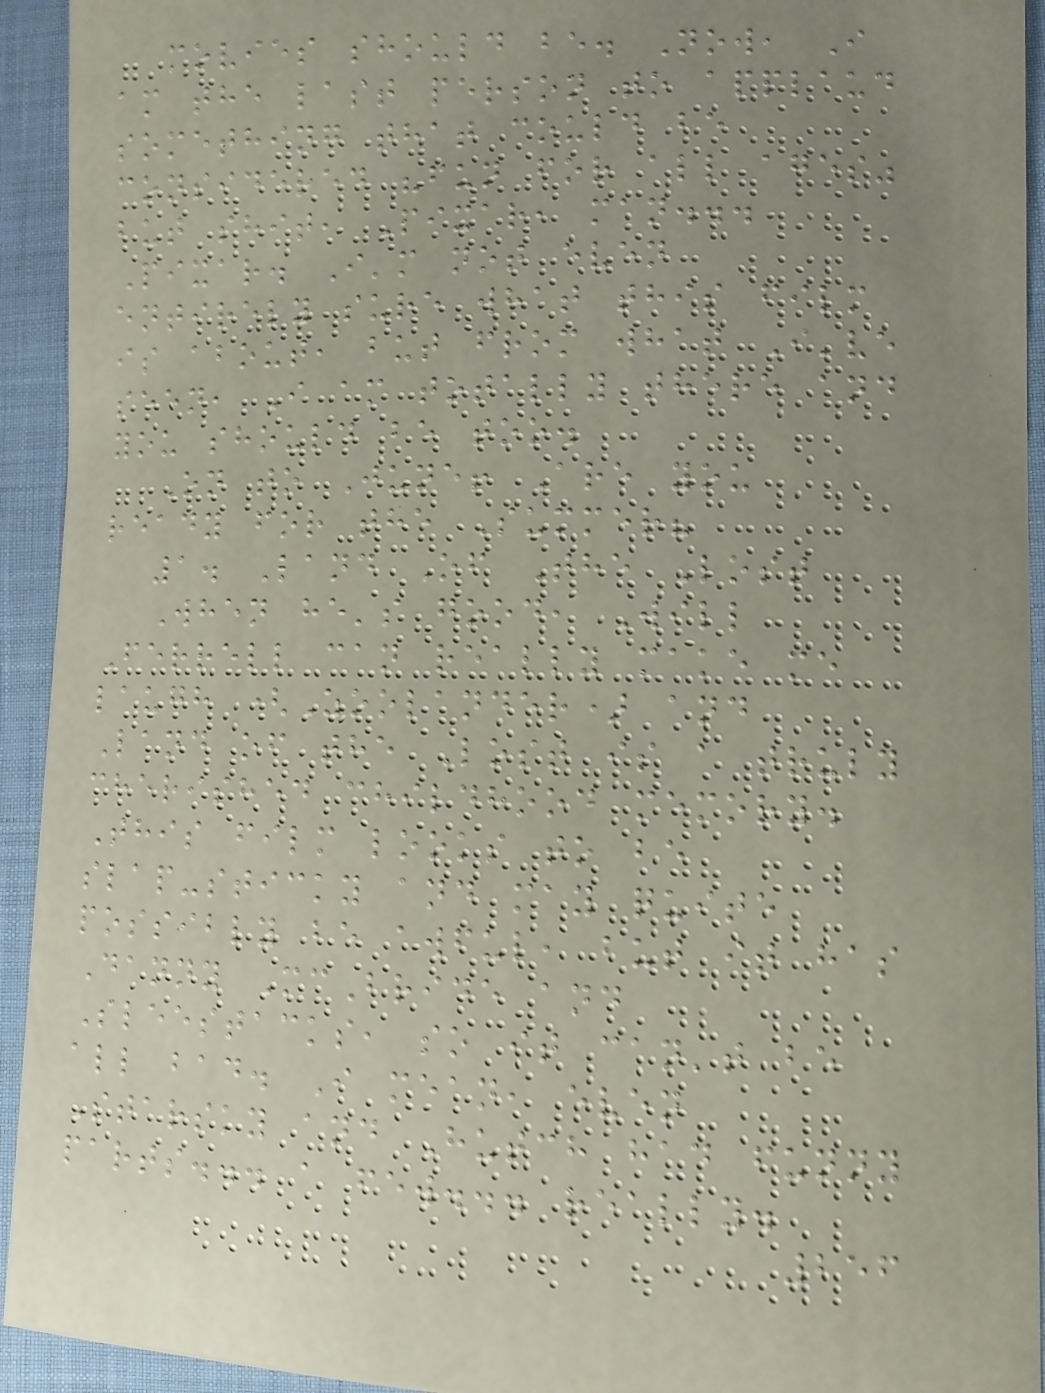movies should be. Now, I
am the last person to applaud
something that could be
considered "fun for all ages"
but shit, Pixar, man...
Pixar. I'm not even
entirely sure what this film
is about, but from what I've
seen, I am totally there and
you should be too.
On to June! Are you
ready for the Summer?
1. Land Of The Lost
When he's good, Will
Ferrell can really make me
laugh (Zoolander) and
Land of the Lost is a truly
cherished childhood memory.
This film looks to be
slap-sticky and may quite
possibly be awful, but it has
Danny McBride and
Sleestacks, so it can't be
all bad. I mean, even
Starsky and Hutch had funny
parts... a few... really.
256
